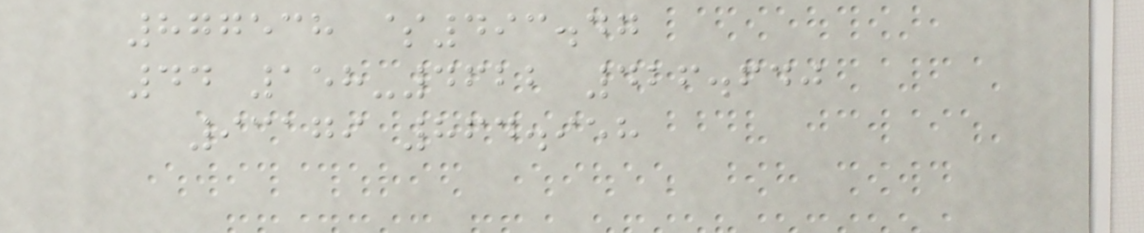877538 $493.47
44 158-4622 426.640
93179 864.958
